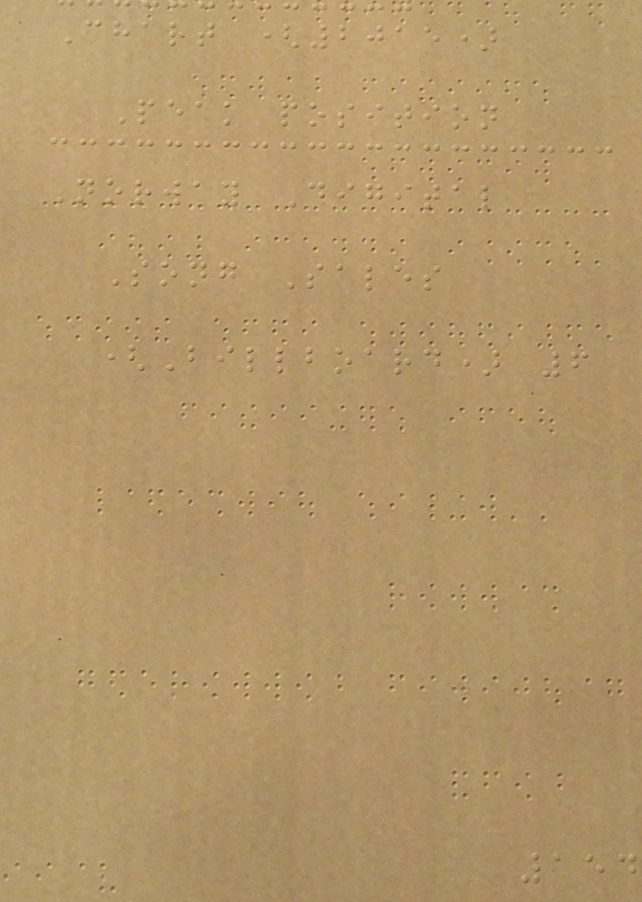Chart (2015)
Peak position
Norway Digital
Song Sales
(Billboard) 6
154
